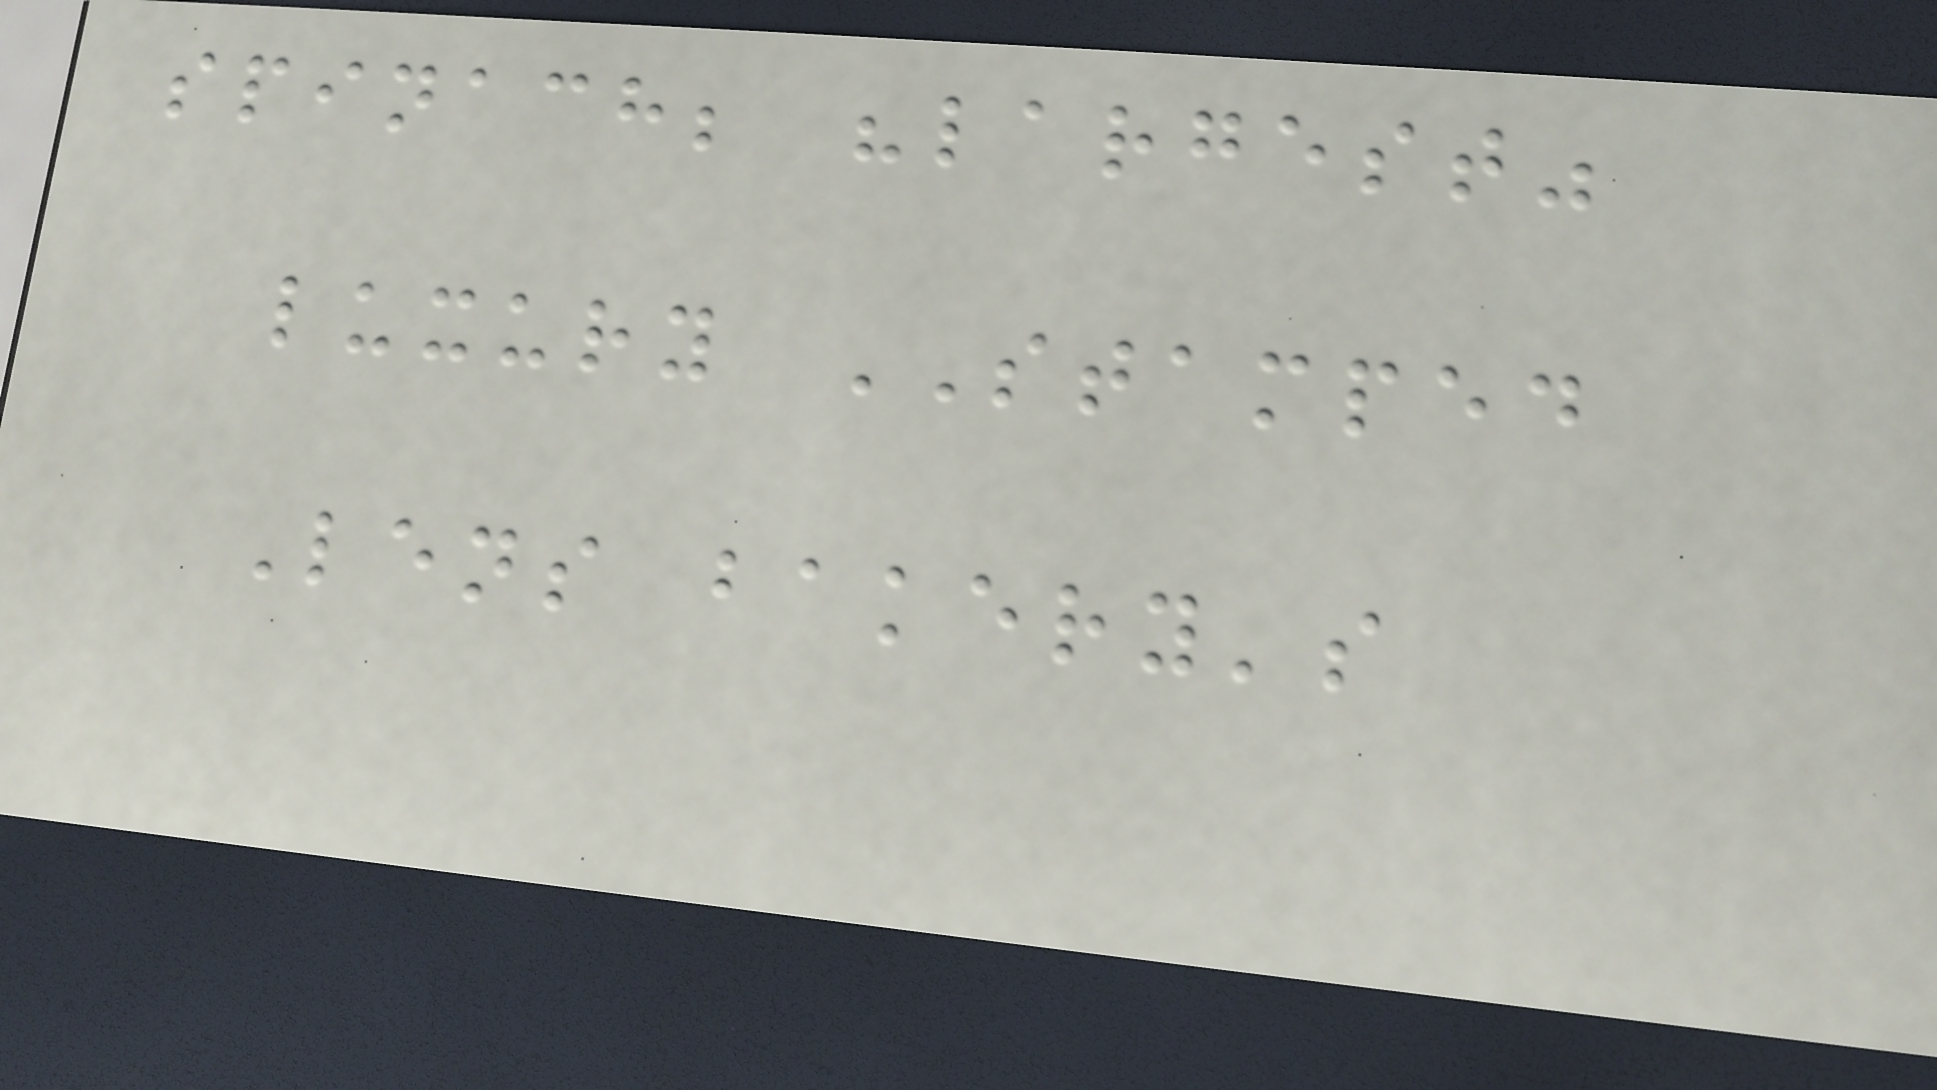spinach; "largest"
luxury STAMPED
Lens bakery's
